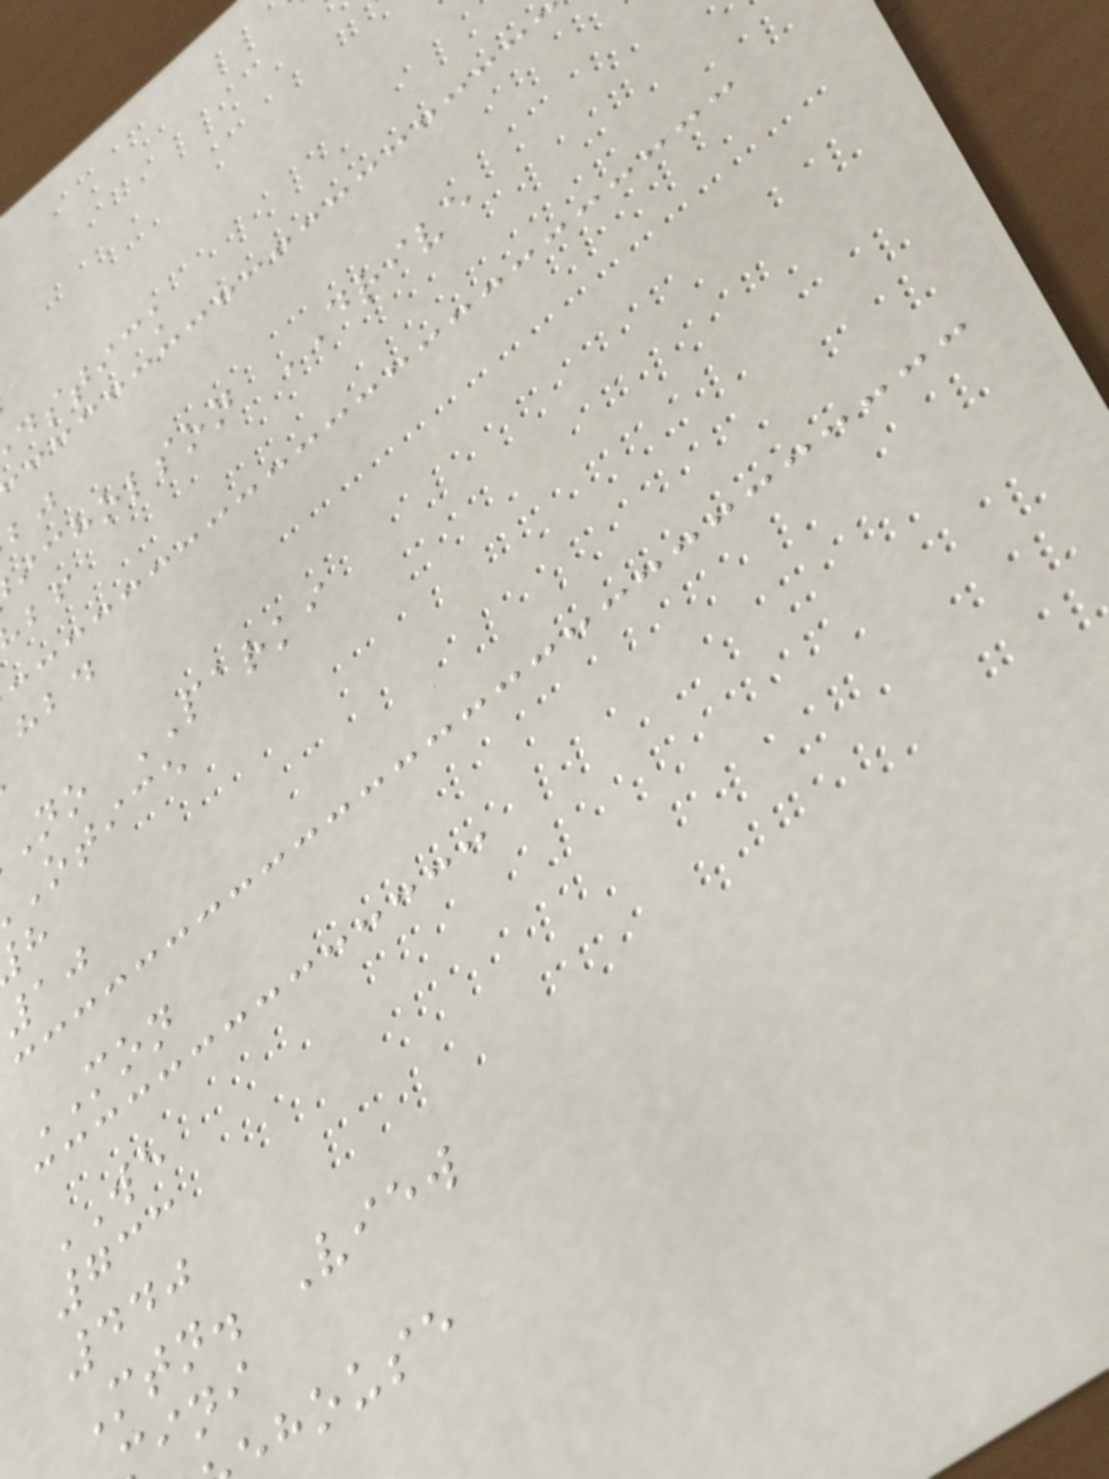dstick
icholson DRIVE
no PARKI
otice
10
MON
WE
733
440
Mtn. View
house
